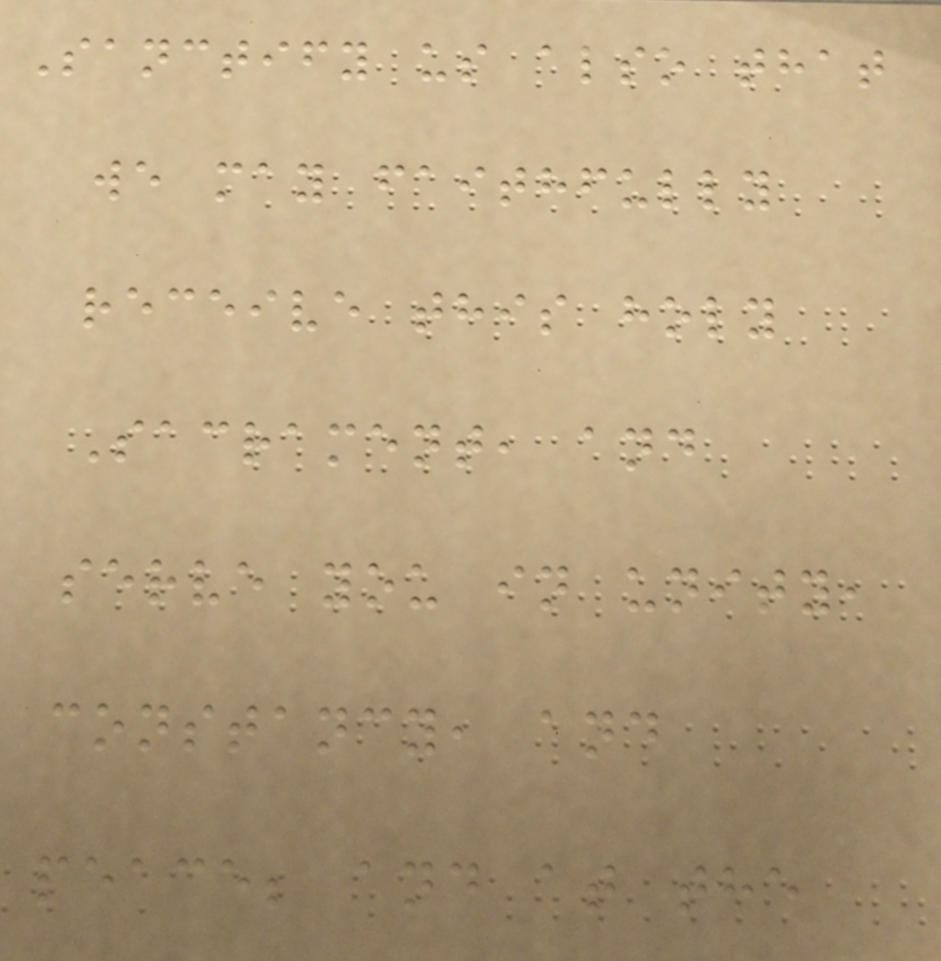Sanctify us also that
we may faithfully
receive this holy
Sacrament, and
serve you in unity,
constancy, and
peace; and at the
